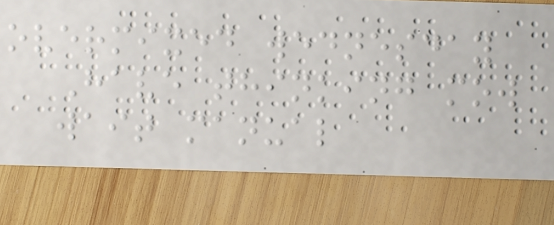overmixed wednesday
Have thinking mow
wait manual
